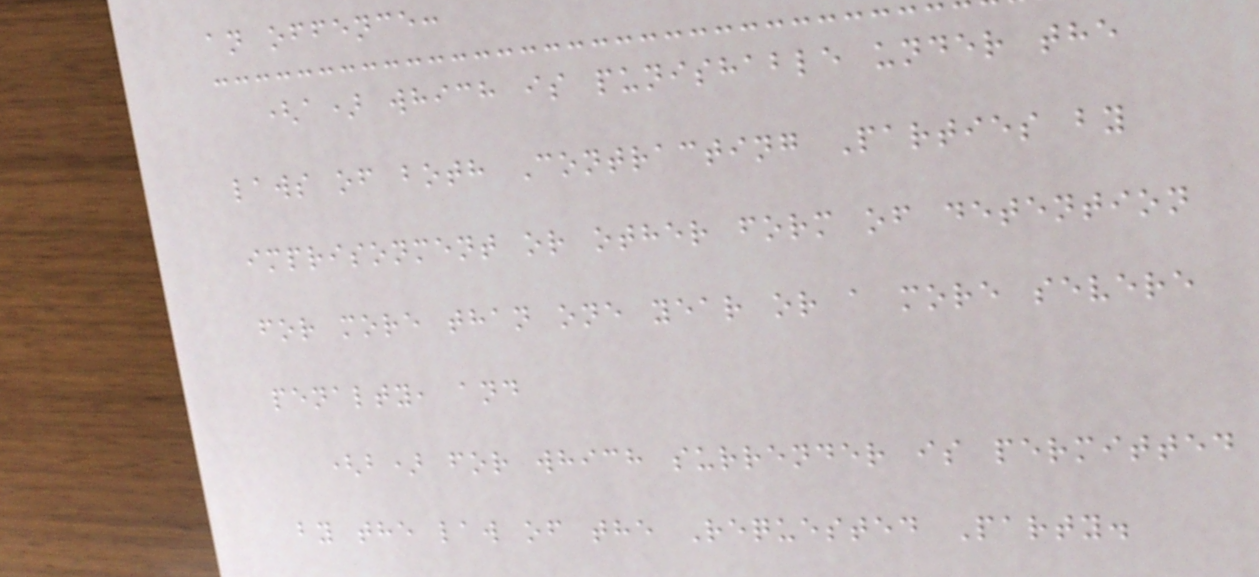an offence:
(a) which is punishable under the
laws of both Contracting Parties by
imprisonment or other form of detention
for more than one year or a more severe
penalty, and
(b) for which surrender is permitted
by the law of the Requested Party.
